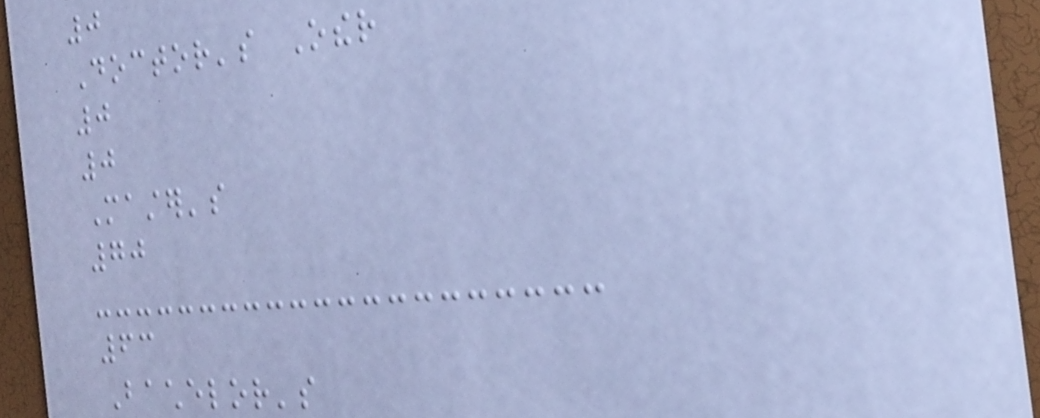0
Doctor's Other
0
0
Master's
70
63
Bachelor's
